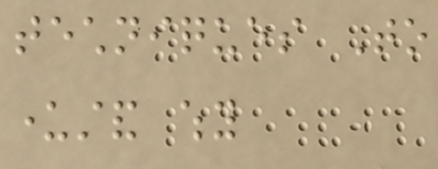techniques To
understand why
